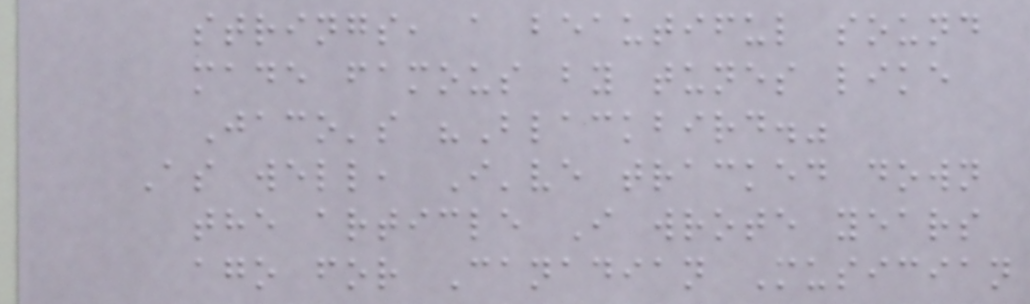strings, a beautiful sound
made famous by tunes like
Jaco's "Blackbird."
As well, I've tracked down
the article I wrote years
ago for Canadian Musician
